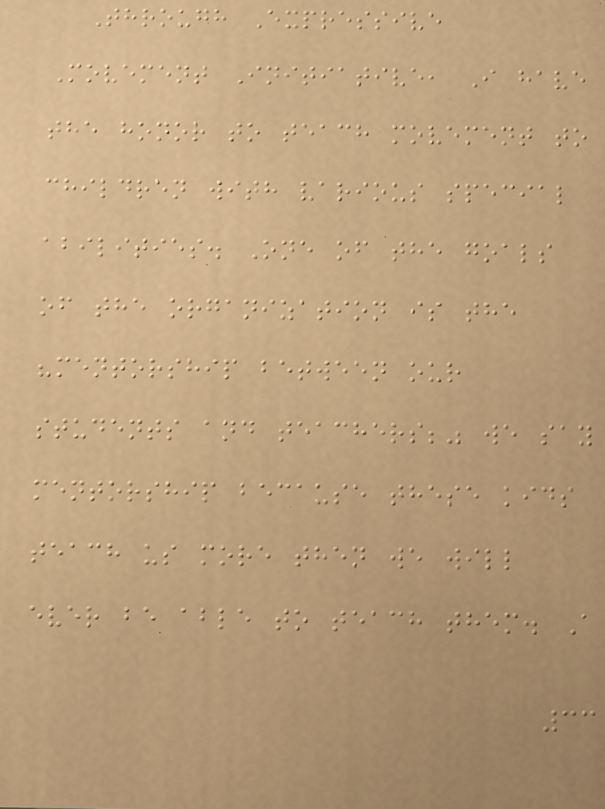Through Expressive
Movement Initiative, I have
the honor to teach movement to
children with various special
abilities. One of the goals
of the organization is the
"mentorship between our
students and teachers;" we say
mentorship because these kids
teach us more then we will
ever be able to teach them. A
33
